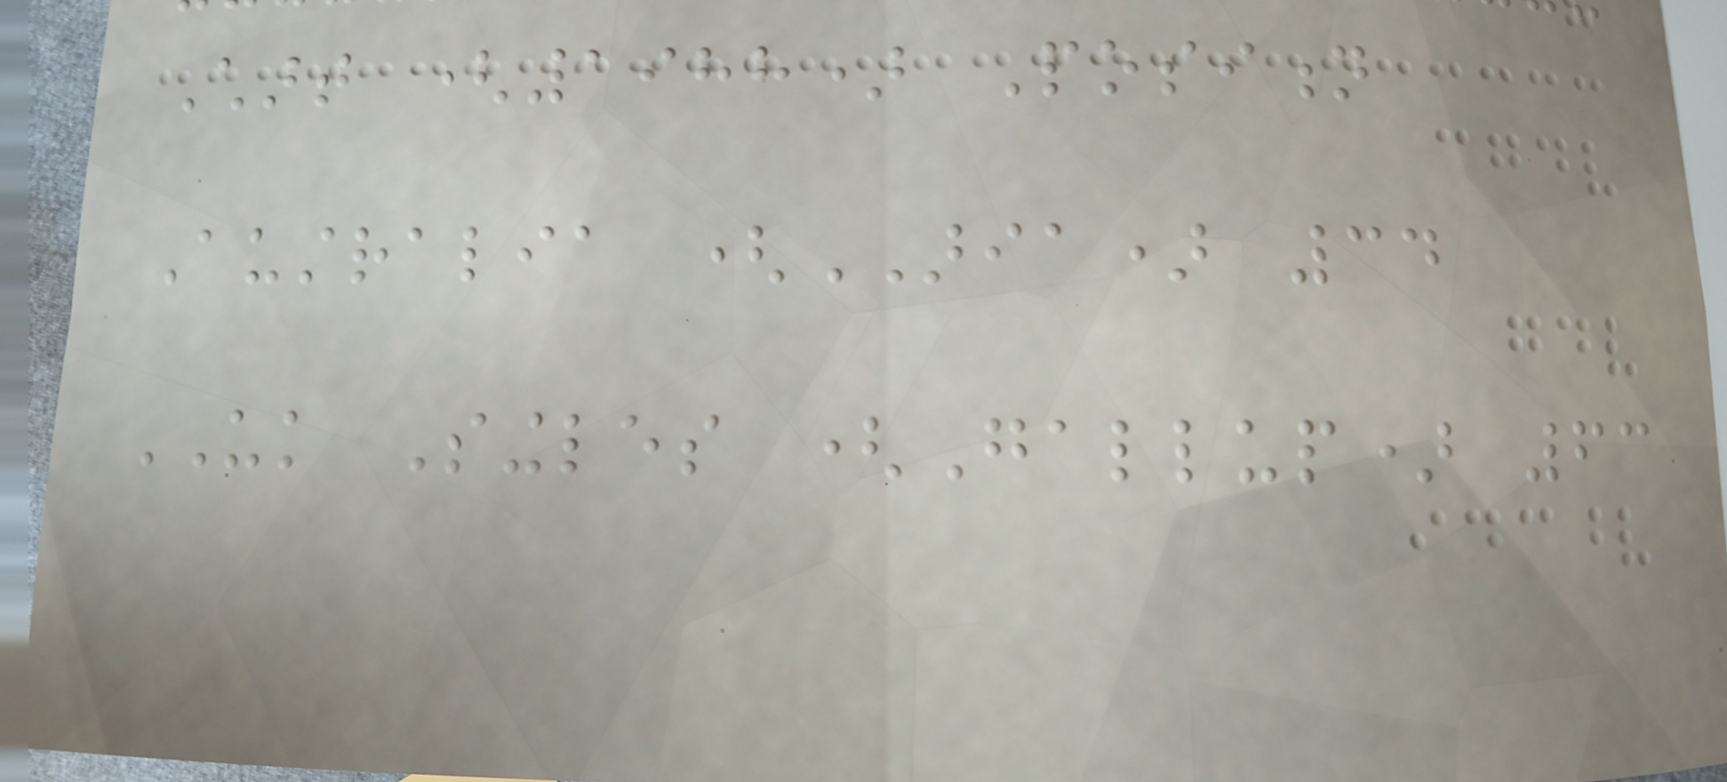Chart (1988) Position
Australia (ARIA) 34
UK Singles (Gallup) 63
